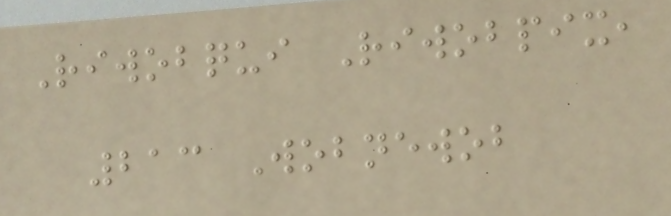Riwobqui Riwobpix,
213 Wobnewob
